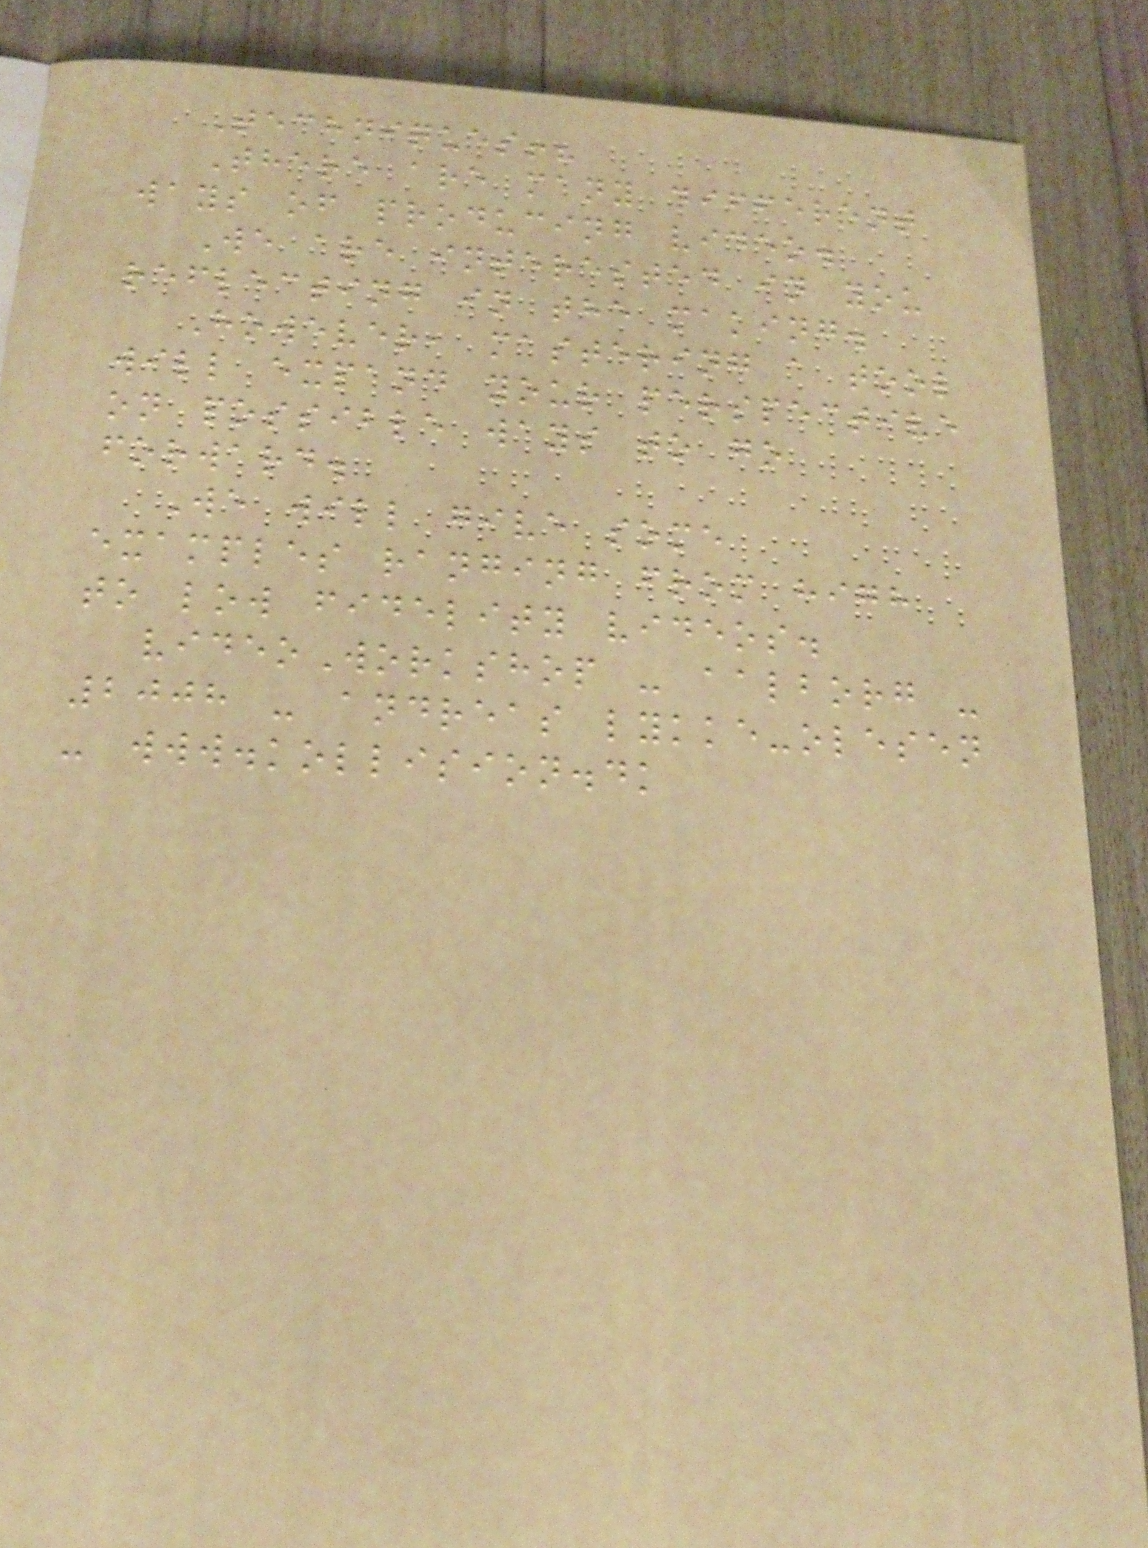Techniques!?
There are many different
ways of producing video.
We are interested in you
reflecting in the making.
However, mastering a tool
will expand your perspective
on possible ways to go
forward.
We will give some
examples ranging from high
to low fidelity videos.
videoWorkshop - aalborg -
2008 - andreas lykke-olesen
- www.kollision.dk
